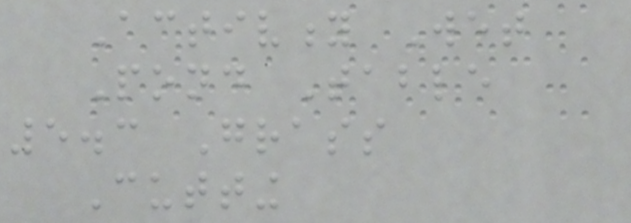Activity Wet
Pond Table
5.3 Grass
Cutting
